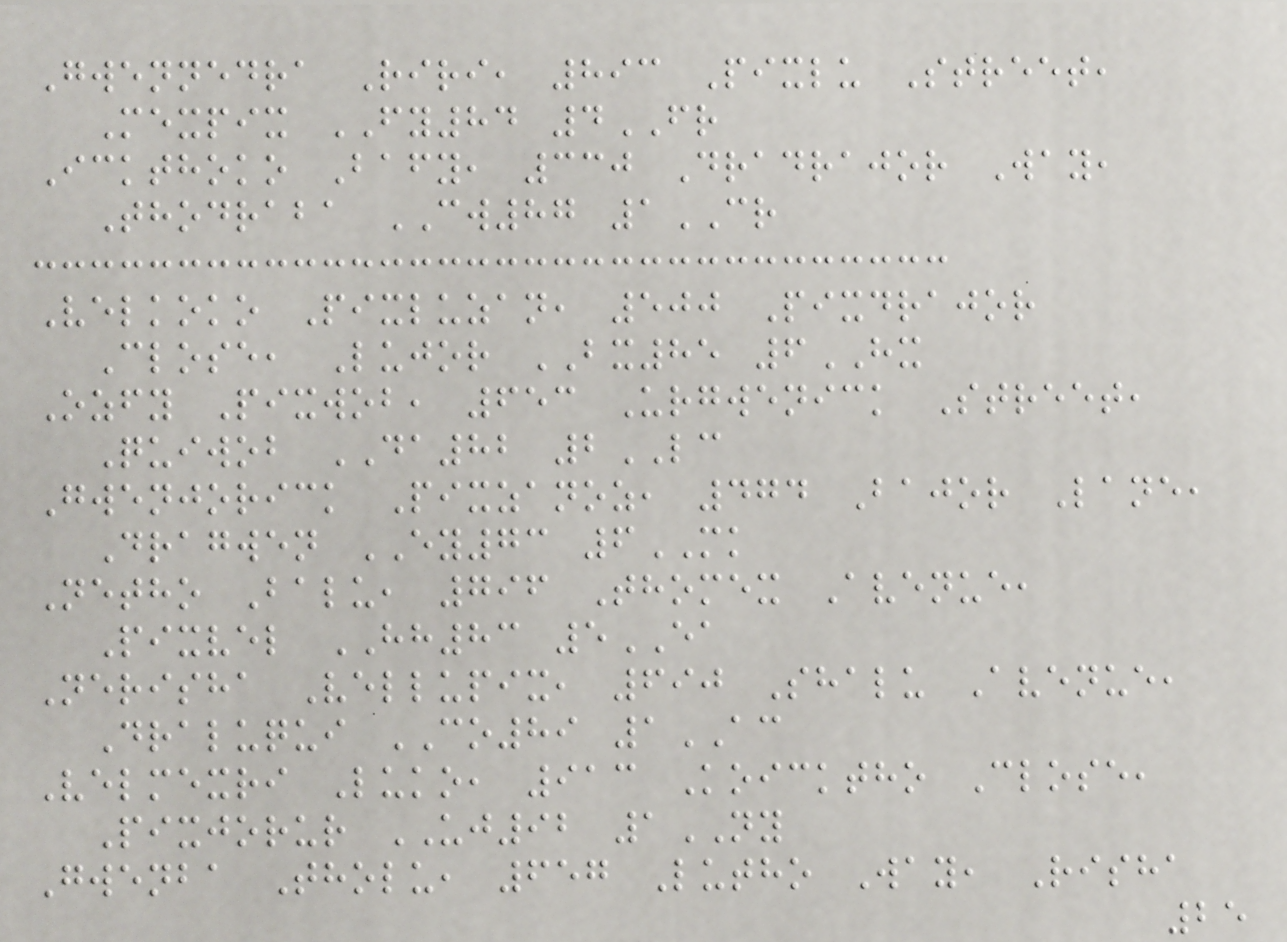Gwennedra Riri, 893 Pixlu Street,
Mexpix FY84 4FR
Ickthoko Bafy, 330 Dradrajor Way,
Thodraba CW87 1CR
Velkoko Pixluzan, 500 Pixdrajor
Close, Lujor BX85 6HX
Ozfy Pixwob, 653 Urgwenick Street,
Quiwob DA82 2LC
Gwenjorick Pixzanoz, 474 Bajor Lane,
Dragwen EY73 6MK
Netho Balu, 796 Thomex Avenue,
Pixvel HH83 5EA
Nerisha Vellupix, 690 Shalu Avenue,
Draluqui CO89 1AC
Velmexri Luko, 913 Koicktho Close,
Pixjorur UJ92 1NY
Gwenba Tholu, 657 Lutho Way, Risha
25
